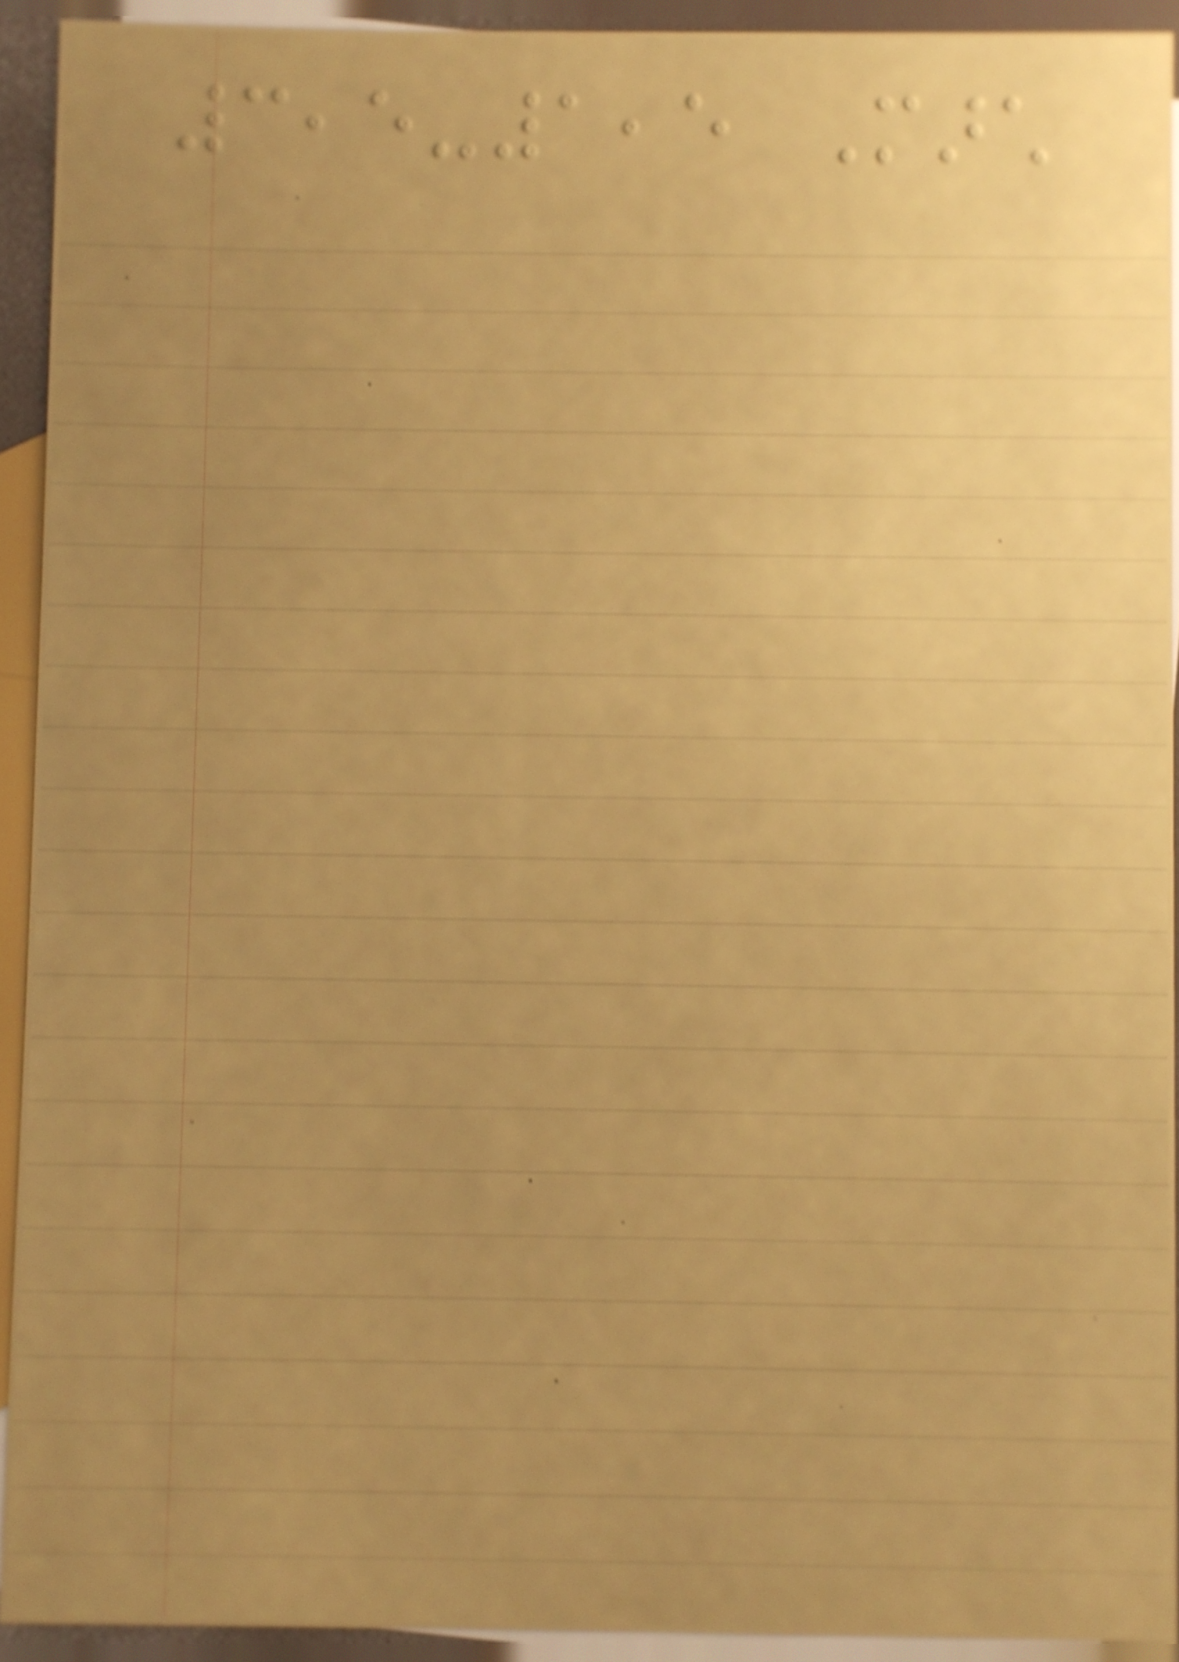3,5-1,5 March
